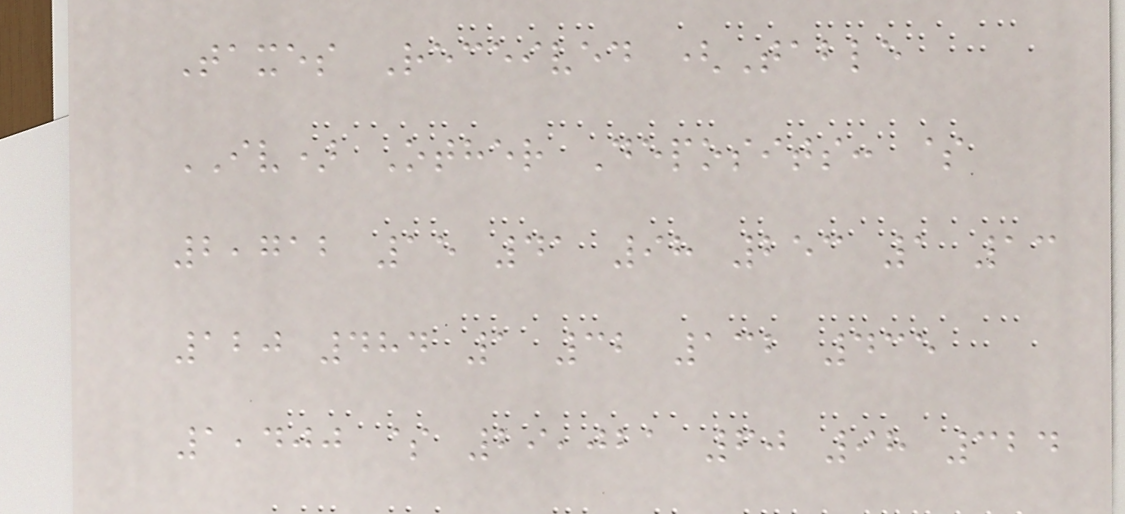Taxes Received (Table
IV) Other Deposits: $
2,712 15 41 98 253 1 13
120 484 1 32 132 435
1,400 $ 29,021 60 98 324
